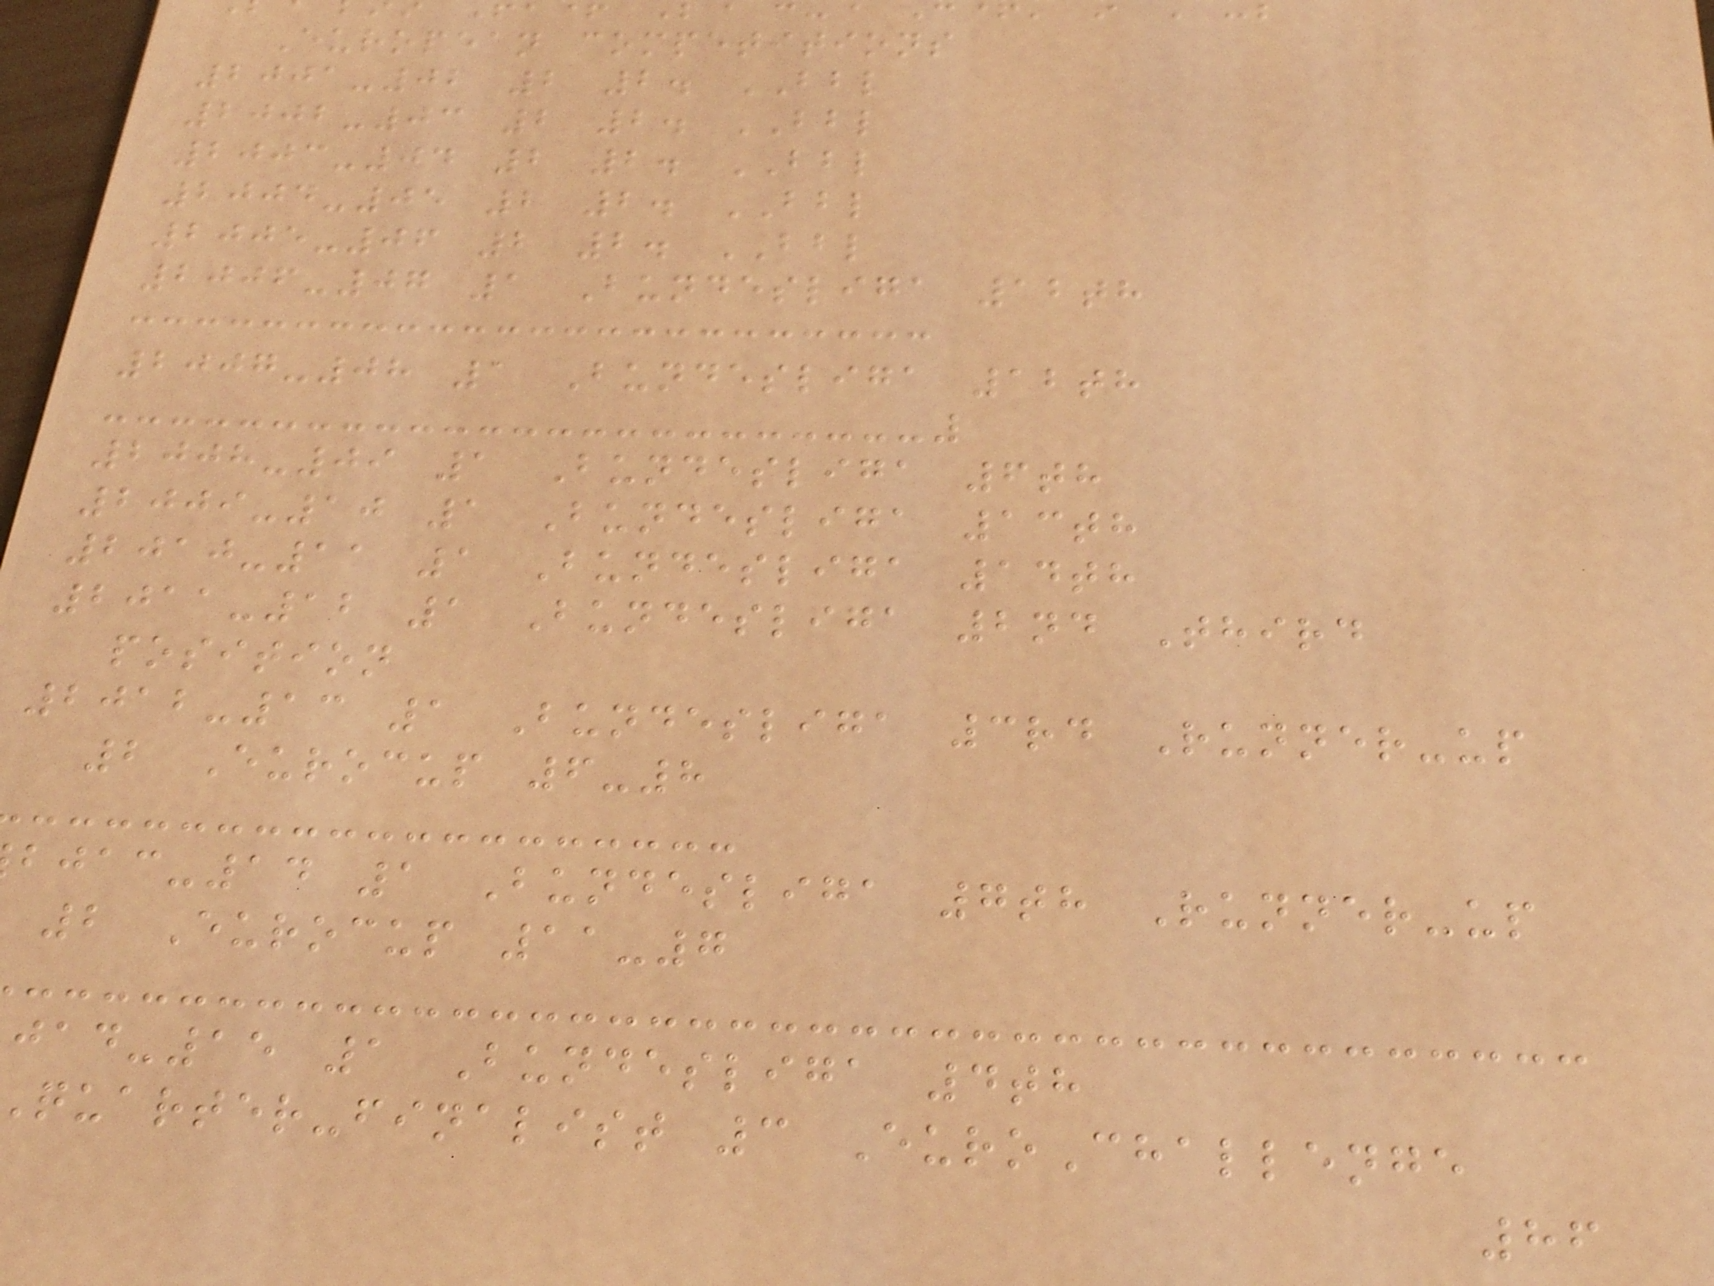European competitions
2001-02 2 2. BBL
2002-03 2 2. BBL
2003-04 2 2. BBL
2004-05 2 2. BBL
2005-06 2 2. BBL
2006-07 1 Bundesliga 12th
2007-08 1 Bundesliga 12th
2008-09 1 Bundesliga 6th
2009-10 1 Bundesliga 13th
2010-11 1 Bundesliga 14th
2011-12 1 Bundesliga 2nd Third
position
2012-13 1 Bundesliga 3rd Runner-up
2 Eurocup 6-8
-14 1 Bundesliga 7th Runner-up
2 Eurocup 11-7
-15 1 Bundesliga 4th
quarter-finalist 3 EuroChallenge
86
